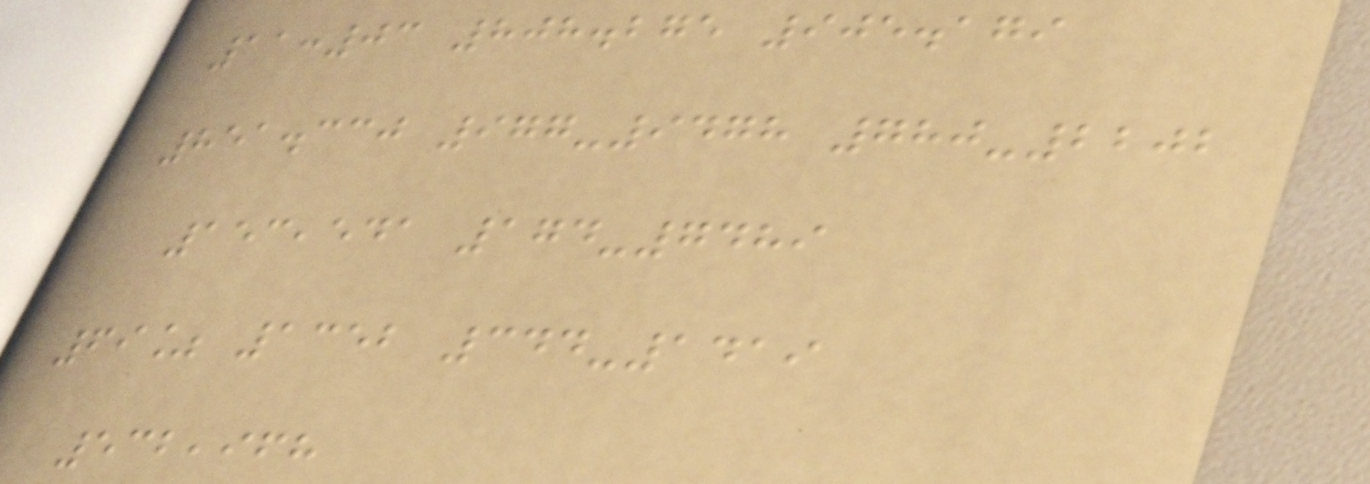11:03 808.275 905.179
851.330 977-9478 780-2202
153,541 174-7489
69% 1352 344-1419
532,968
